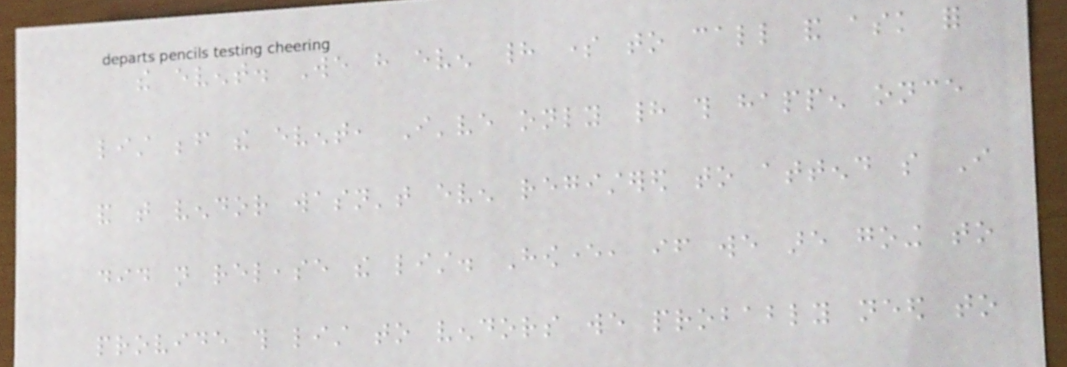the event. We have even had some to call and ask for
list before the event, I've only had this happen once
and that vendor wasn't even registered to attend so I
did not release the list. However, if we are going to
provide this list to vendors we probably need to
